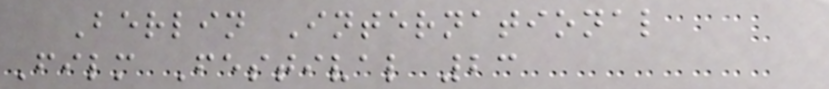Berlin International
Film Festival 23
